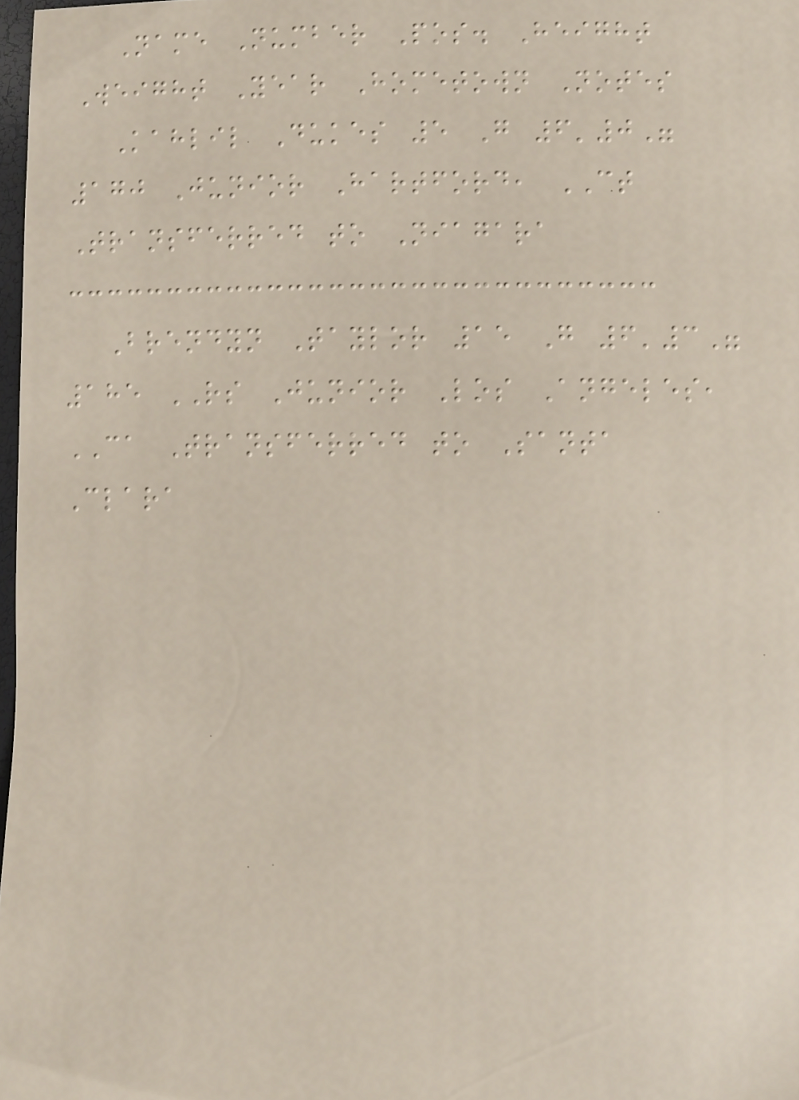Name Number Pos. Height
Weight Year Hometown Notes
Kahlil Dukes 5 G 6'0"
170 Junior Hartford, CT
Transferred to Niagara
Brendyn Taylor 15 G 6'3"
185 RS Junior Los Angeles,
CA Transferred to Santa
Clara
